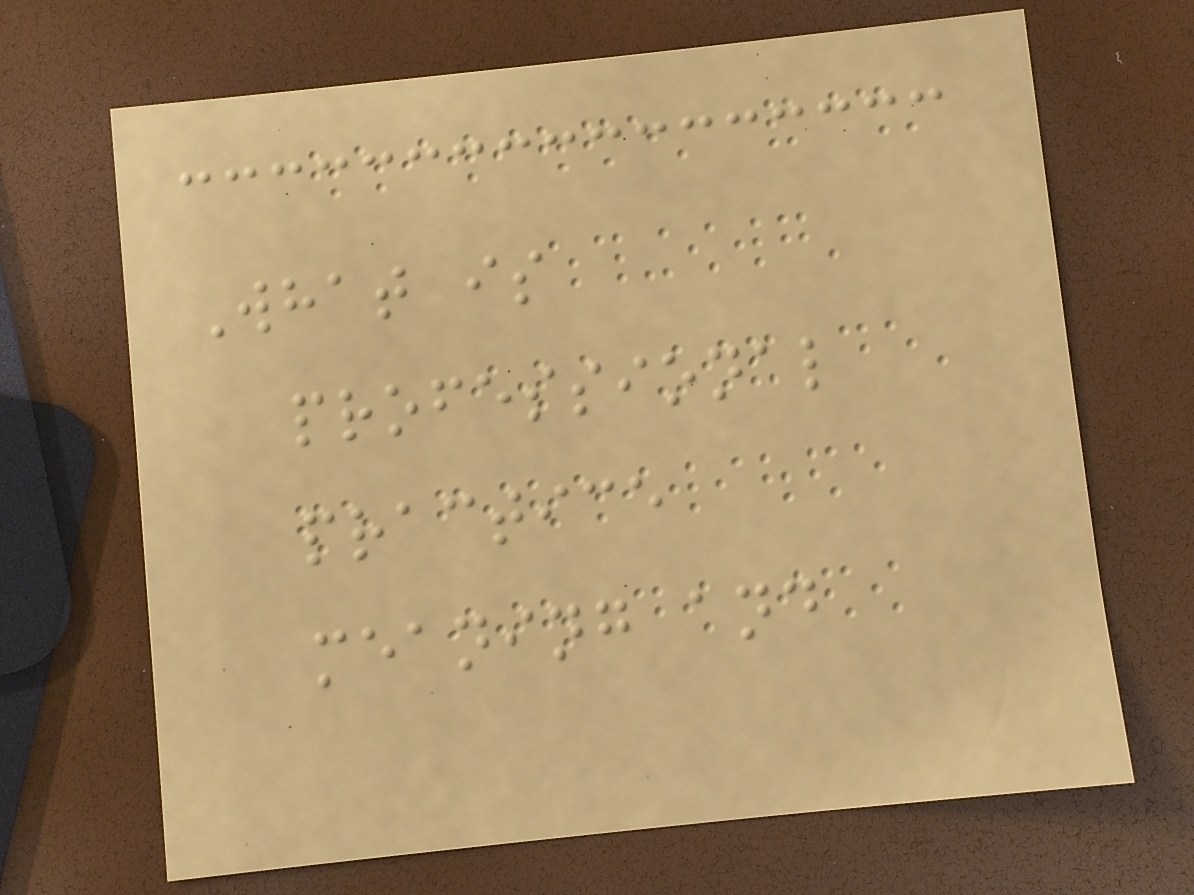What is
professional
practice
meaning and
